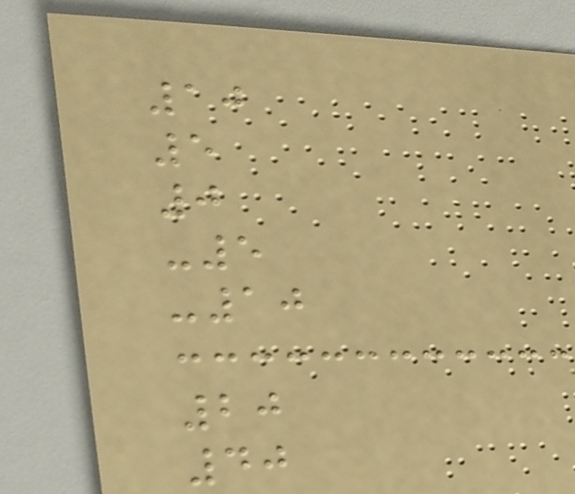10
5
0
-5
-10
20
40
